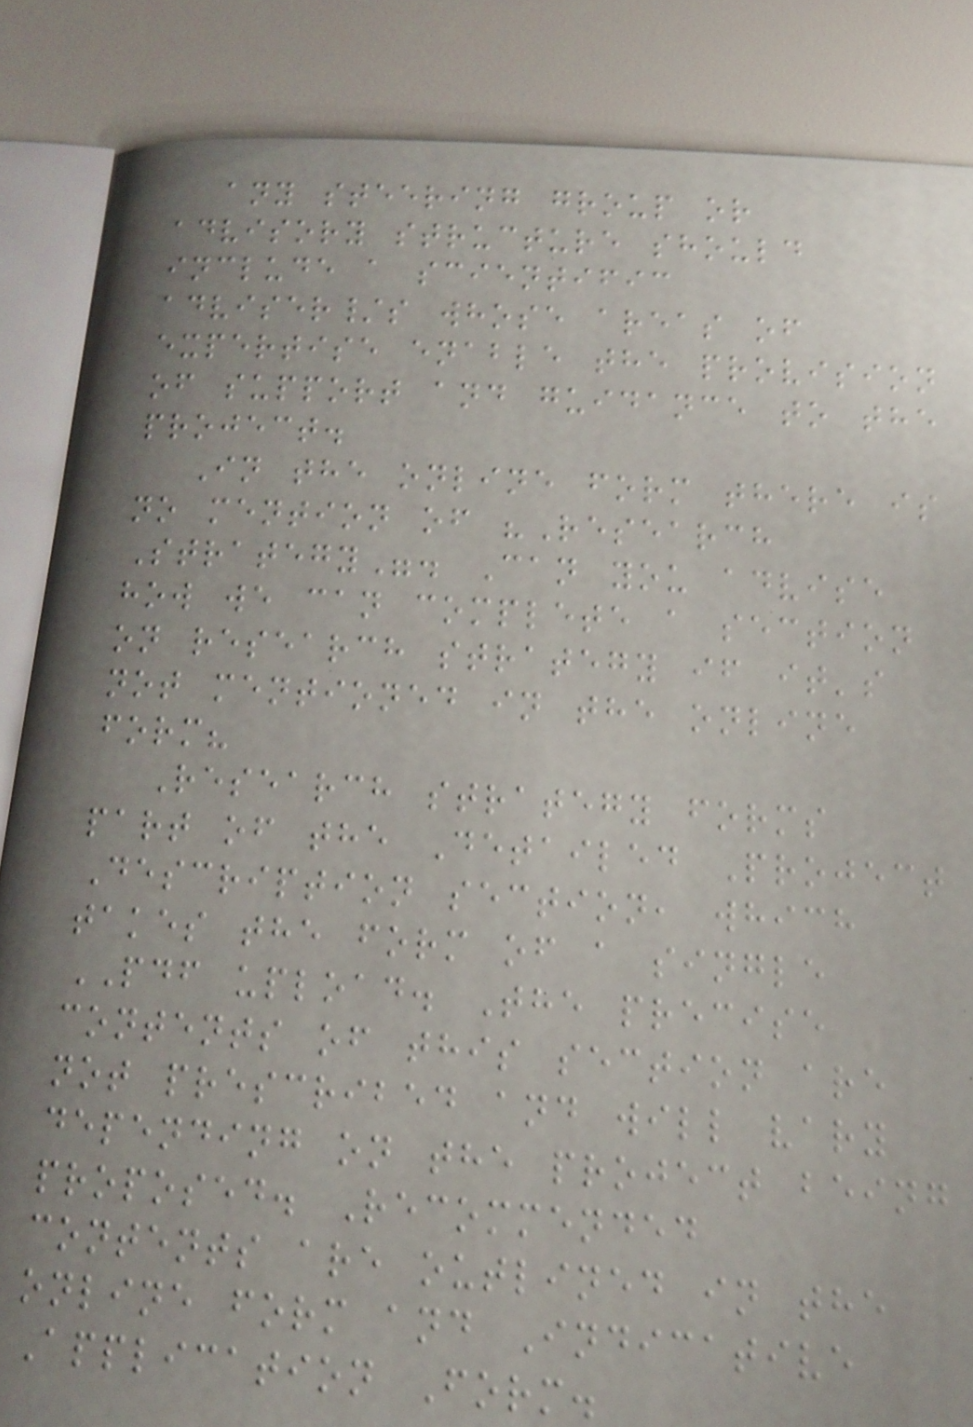any steering group or
advisory structure should
include a scientific
adviser/s whose areas of
expertise enable the provision
of support and guidance to the
project.
In the online form there is
no mention of "Research
Strategy". Can you advise
how we can complete a section
on research strategy if it's
not mentioned in the online
form?
Research strategy forms
part of the Detailed Project
Description section, which
takes the form of a single
PDF upload. The precise
contents of this section are
not prescribed and will vary
depending on the project being
proposed. Recommended
contents are outlined in the
online form and Indicative
Application Form.
